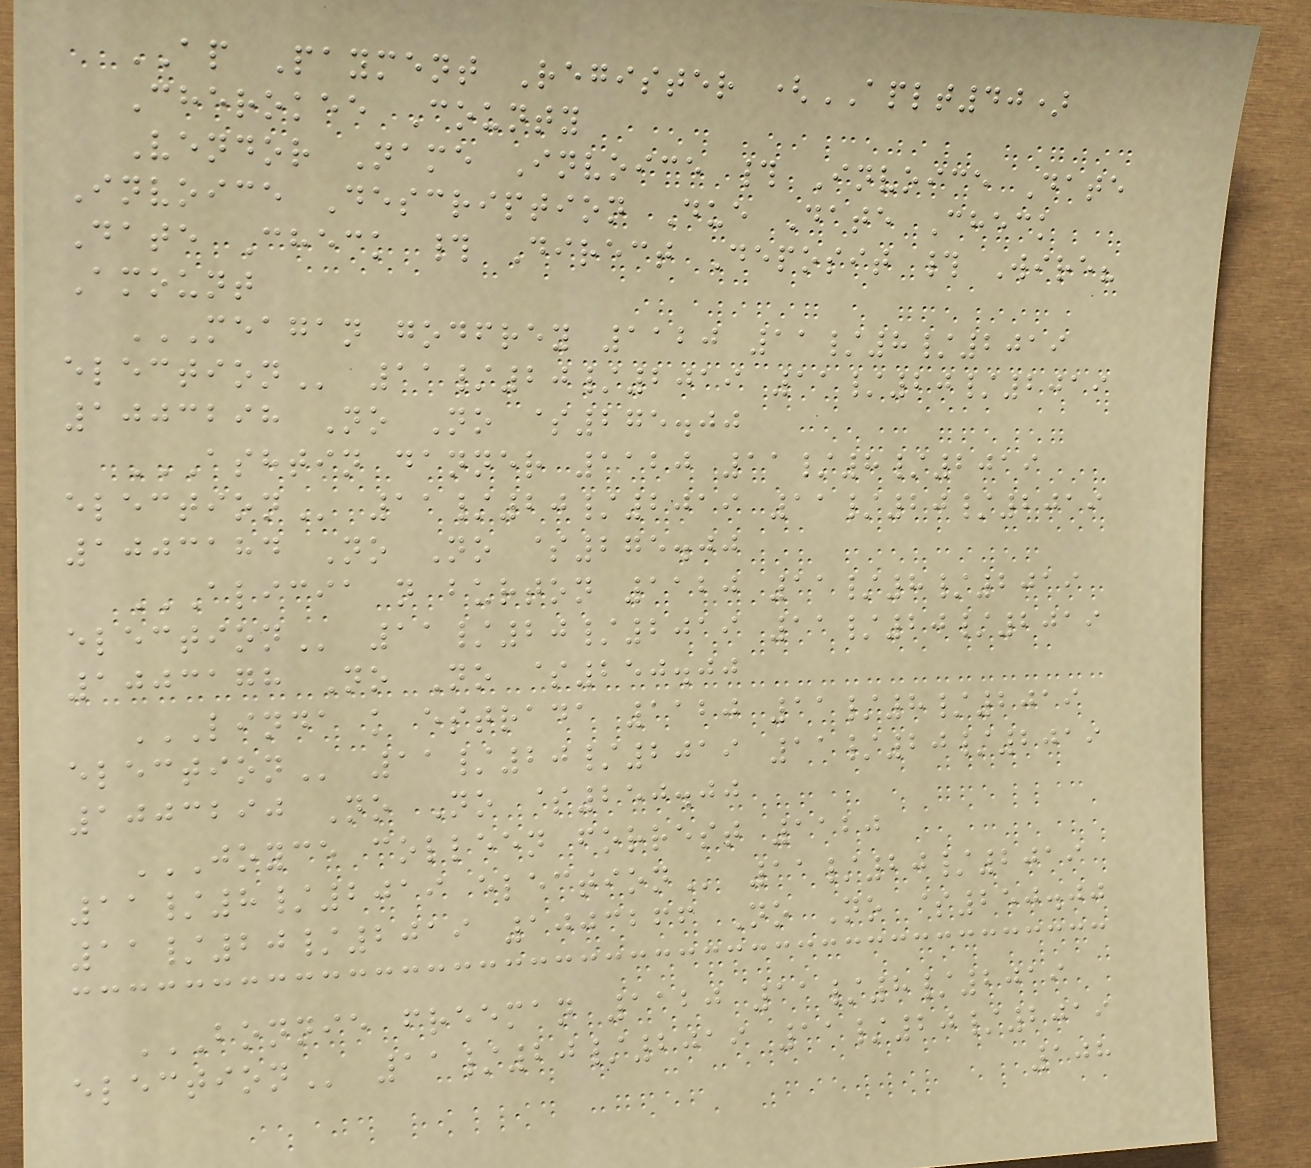AP Payment Register (APLT40)
Cherokee County
Vendor Name Invoice # Invoice Date
Invoice Description Due Date Check
Date Check # Direct Deposit # Wire?
Amount
MEAGAN GODFREY 1120 11/8/2019
ELECTION 11/20/2019 11/20/2019
1003298 No No $275.00
ASHTIN DANNER 1120 11/8/2019
ELECTION 11/20/2019 11/20/2019
1003184 No No $275.00
ALICIA N BURTON 1120 11/8/2019
ELECTION 11/20/2019 11/20/2019
1003178 No No $250.00
LINDA K ESTRADA 1120 11/8/2019
ELECTION 11/20/2019 11/20/2019
1003290 No No $250.00
JOYCE COLLEEN FORREST 1120
11/8/2019 ELECTION 11/20/2019
11/20/2019 1003266 No No $250.00
BONNIE FREEMAN 1120 11/8/2019
ELECTION 11/20/2019 11/20/2019
108
